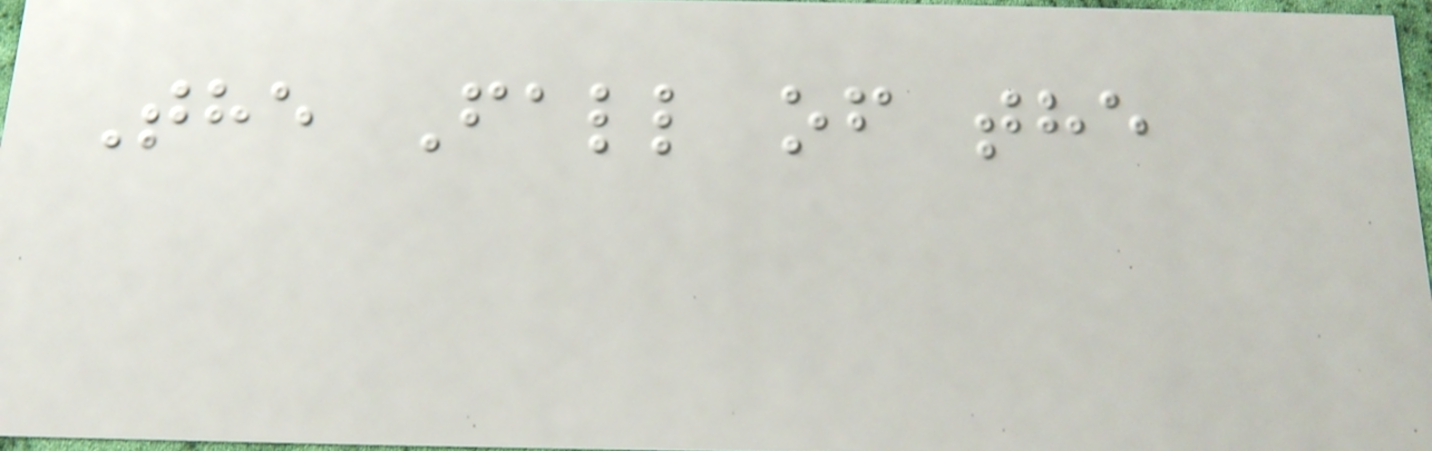The Fall of the
